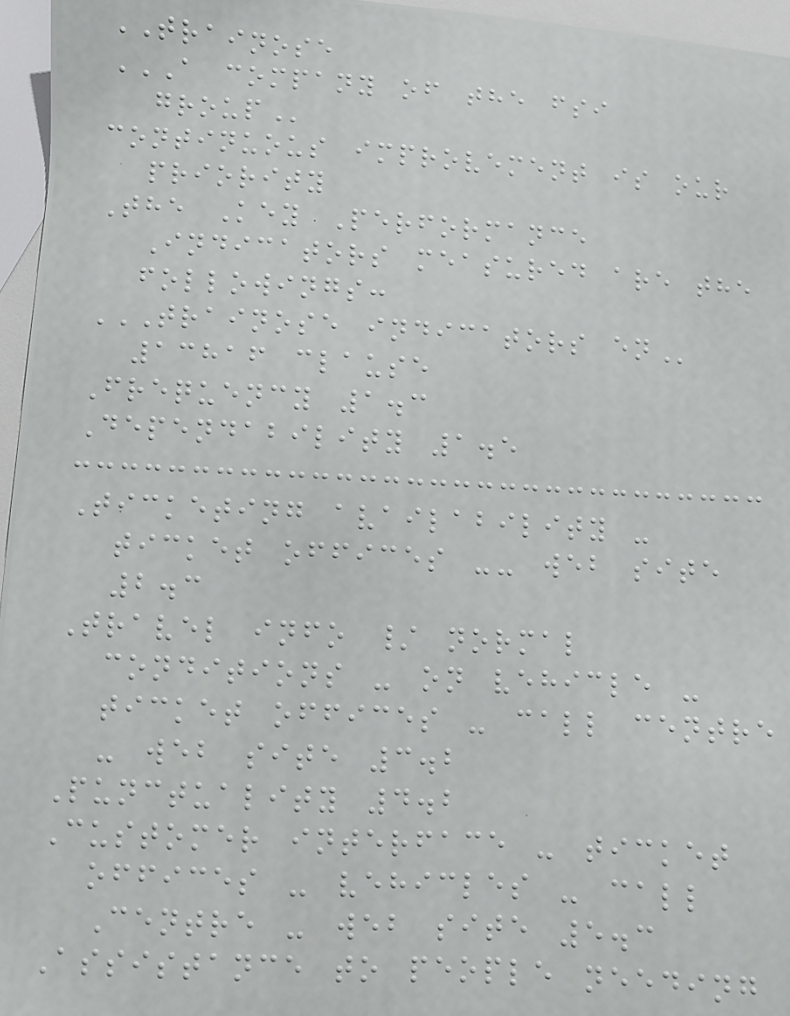TRAINOSE
A COMPANY OF THE FSI
GROUP
continuous improvement is our
priority
The Key Performance
Indicators measured are the
followings:
TRAINOSE INDICATORS EN
13816 clause
Frequency 1.3
Dependability 1.5
Ticketing availability -
ticket offices -- web site
2.3
Travel info / normal
conditions - on vehicle -
ticket offices - call centre
- web site 3.2
Punctuality 4.2
Customer interface - ticket
offices - vehicles - call
Centre - web site 5.3
Assistance to people needing
